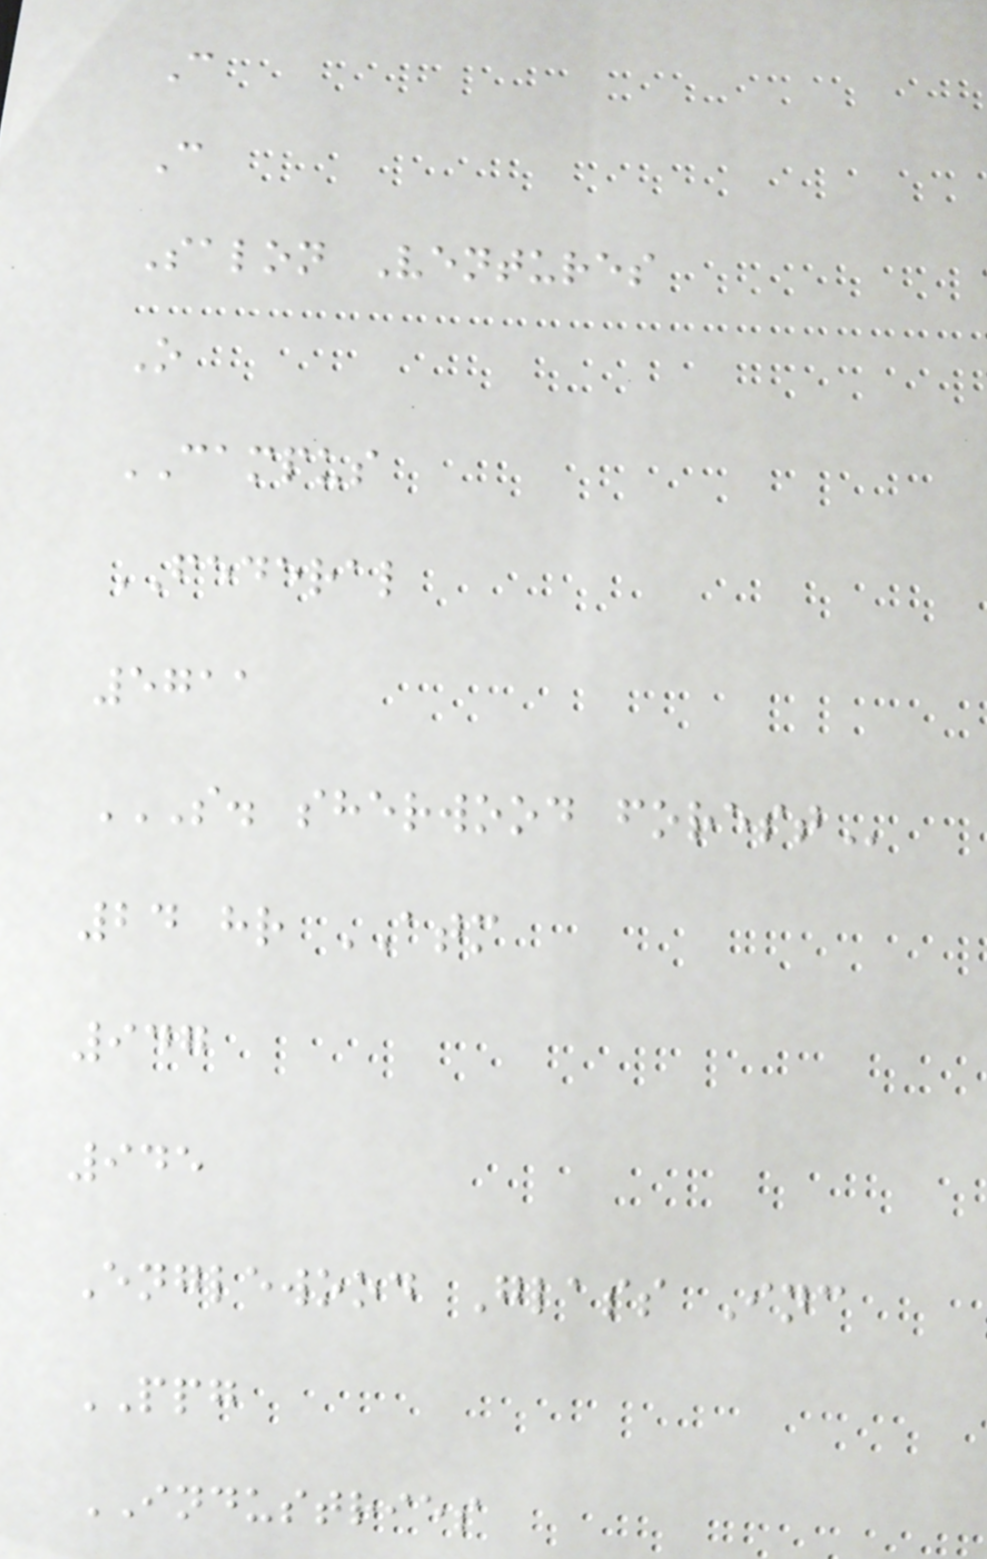C
C
Salon Ventures
O
CAMPUS
FEDERAL
5711
S. SHERWOOD FOREST
24 hr ATM
947
945
Englewood Glass Inc
PPG
INDUSTRIES
